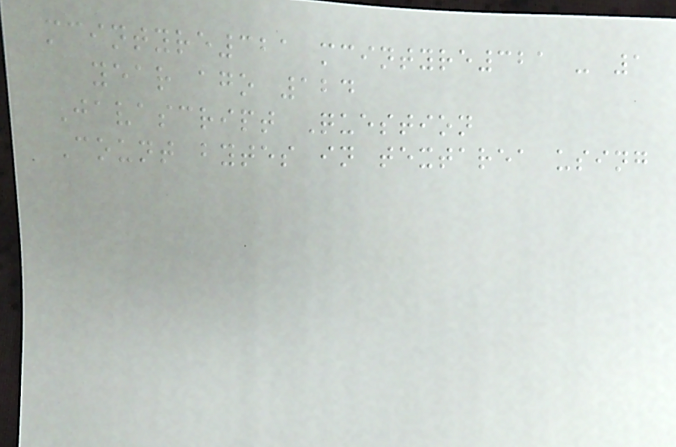mcintyre321 mcintyre321 - 1
year ago 124
Javascript Question
Count bytes in textarea using
